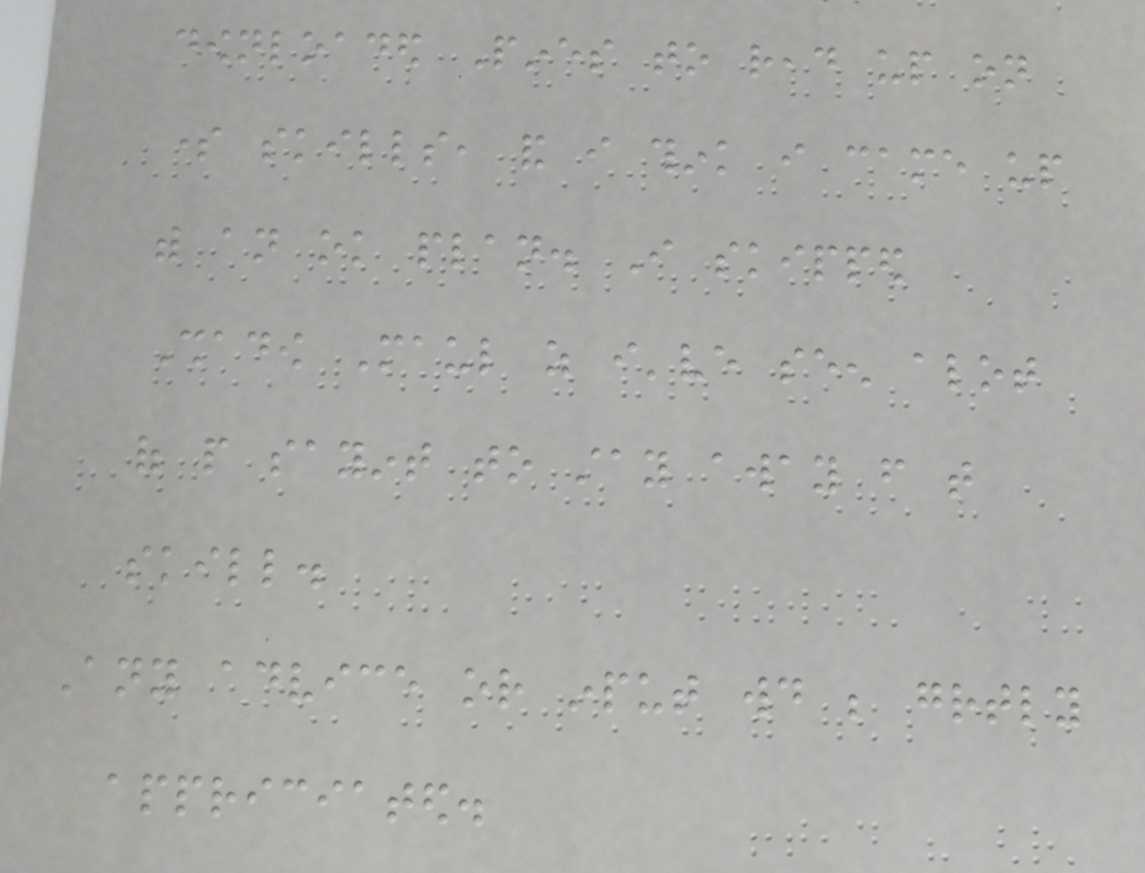downloaded Pines to read up on
some skills, and i think i came up
with an ok plan. I skipped
Shadow Maul as i've seen alot
of people sayint to stay away from that
skill.
Any advice or input would be greatly
appriciated.
